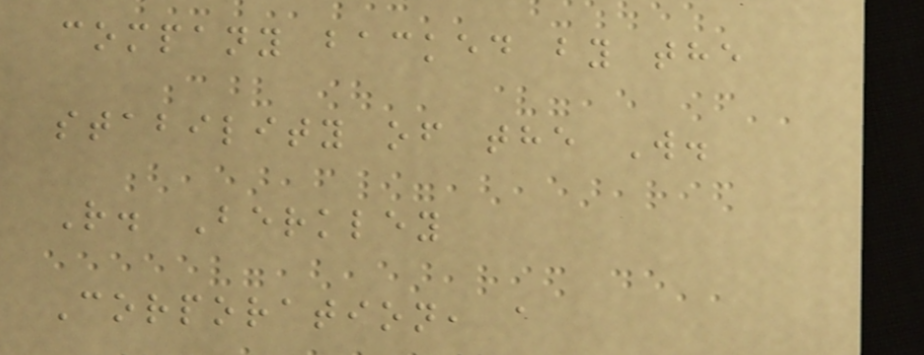company backed by the
stability of the W.
R. Berkley
Corporation, a
